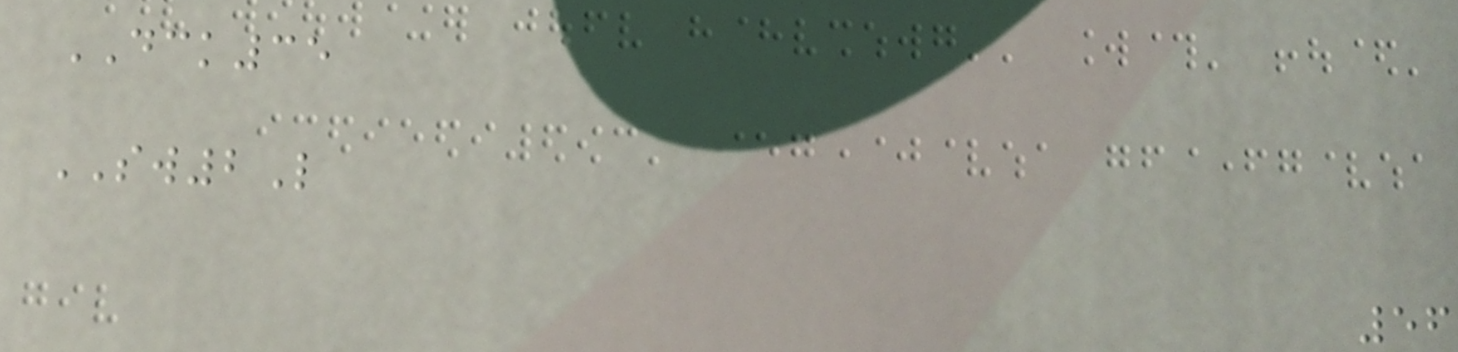DCK35
SW2L
56
